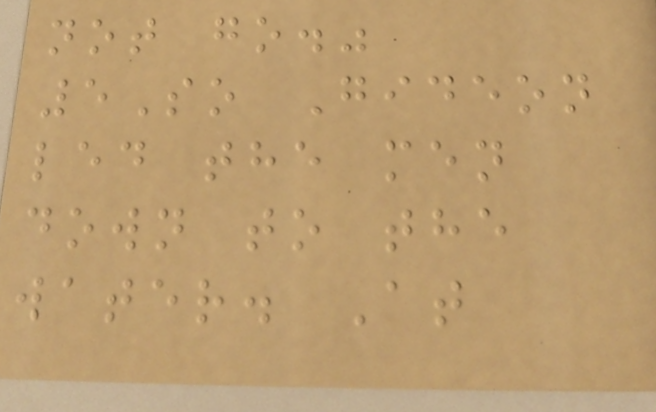not go."
5So Gideon
led the men
down to the
water. At
